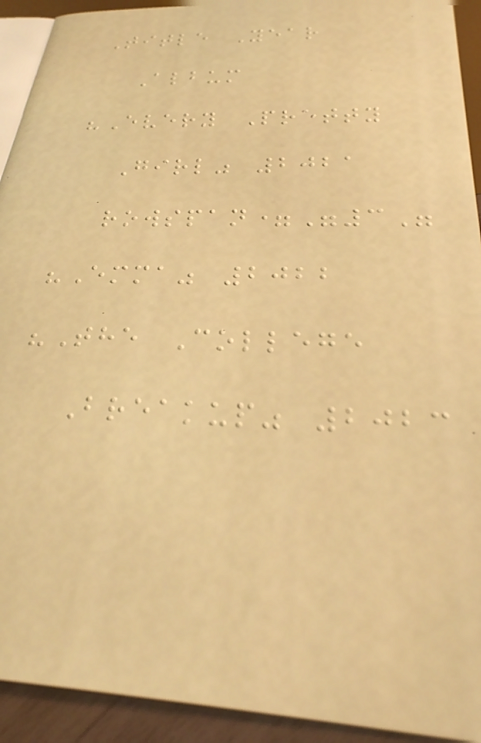Title Year
Album
"Every Pretty
Girl" 2021
rowspan="3"
"Emma" 2022
"The College
Breakup" 2023
